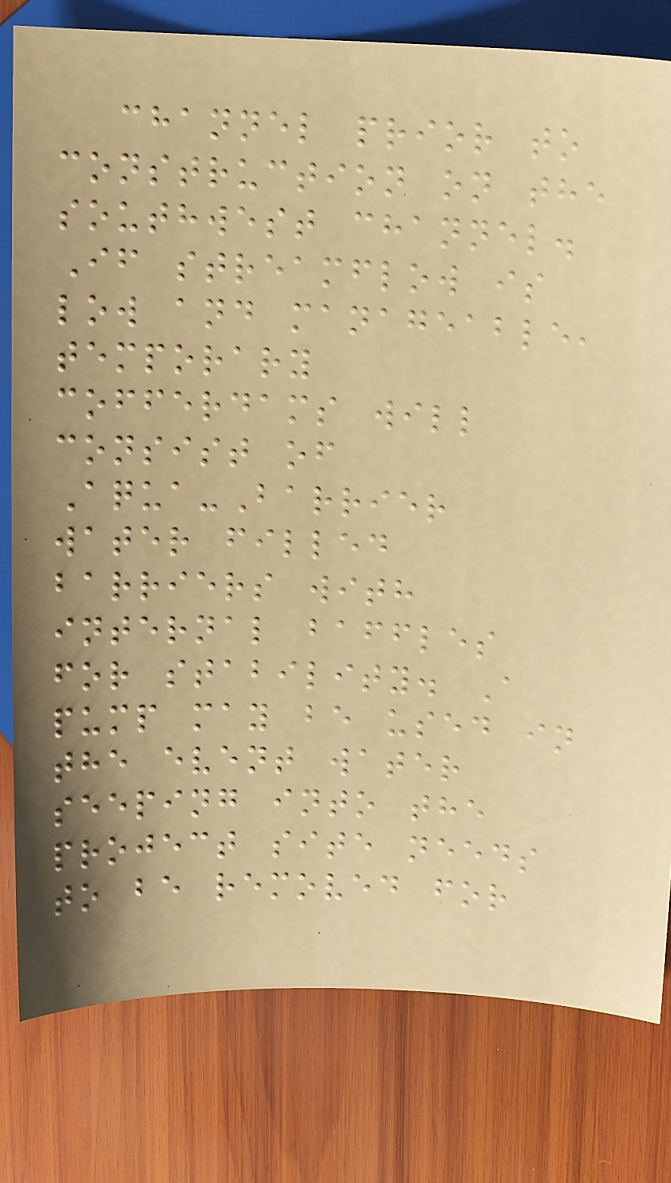channel prior to
construction on the
southwest channel.
If streamflow is
low and manageable,
temporary
cofferdams will
consist of
Aqua-Barrier
water filled
barriers with
internal baffles
for stability. A
pump may be used in
the event water
seeping into the
project site needs
to be removed for
